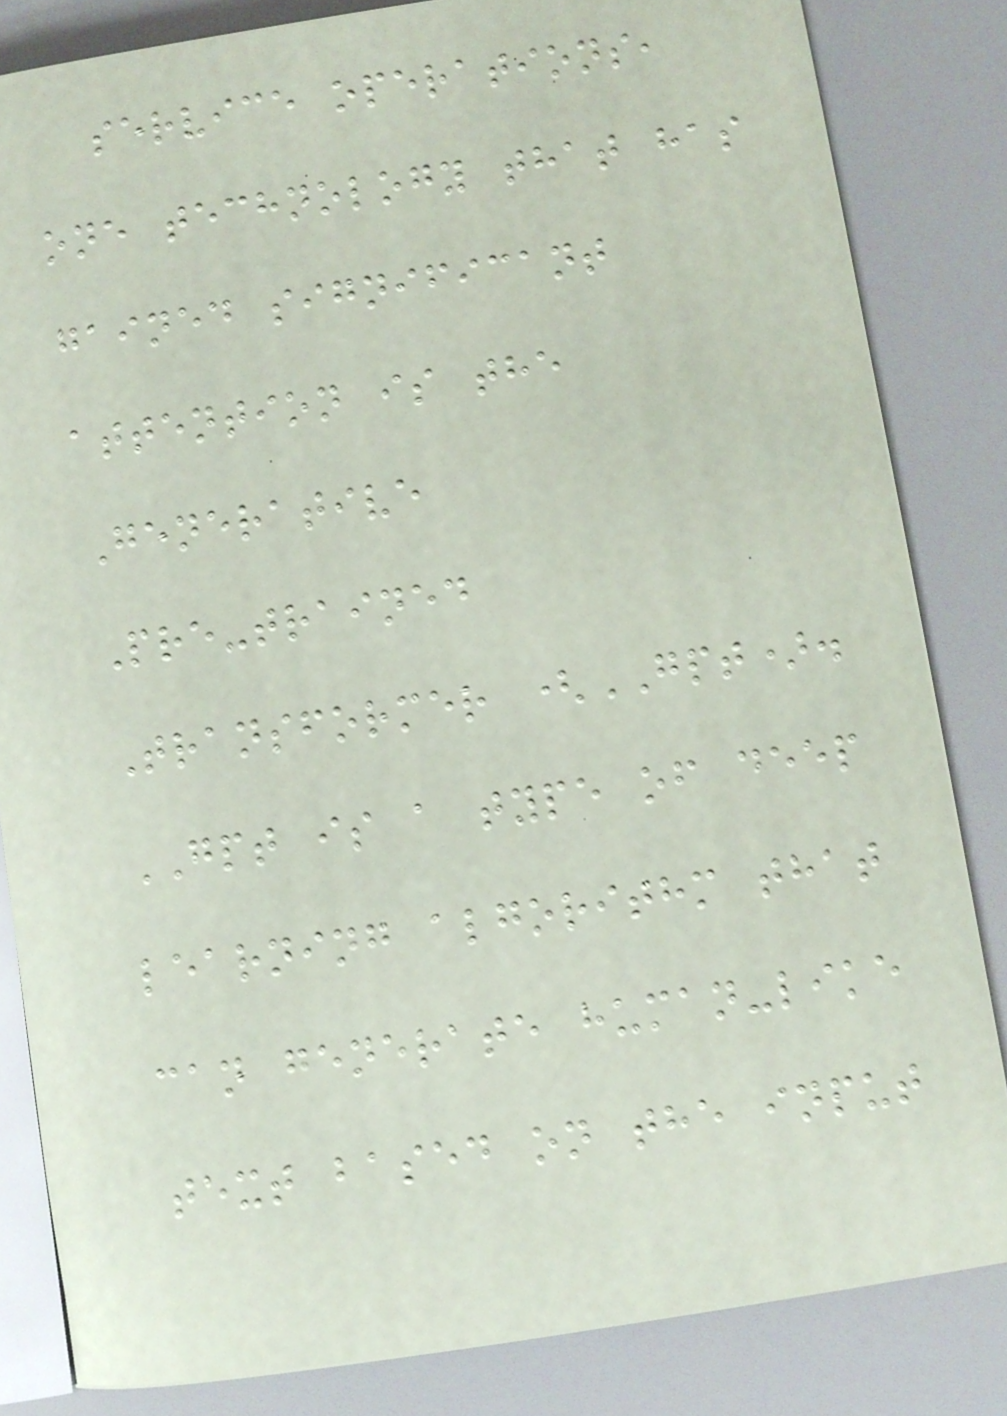service operations,
one technology that has
gained significant
attention is the
Generative
Pre-trained
Transformer (GPT).
GPT is a type of deep
learning algorithm that
can generate human-like
text based on the input
